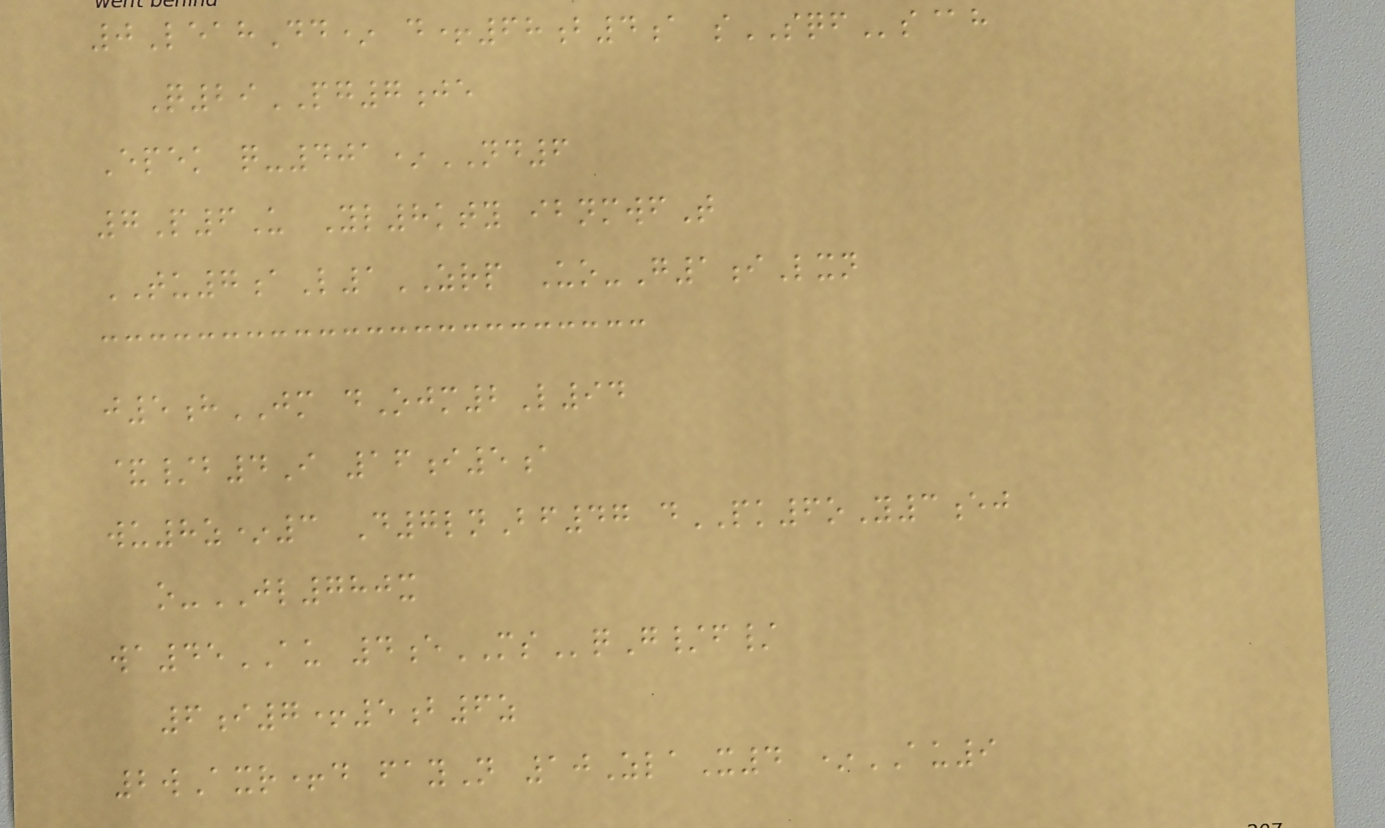0LeahDd* d+68b4a sSQFs@h
Q29PG7je
Epek q-401*ND6
7P6U Yl8kty ibnmwfT
TU7aL1ZRP Uo-G1iLxn
j5hJM dOjm2L94
&/b4I 16i5a
wu8z*3 D7lnBf47 dPK6oY3ej
o-JL780x
wa45AU 4eMSqG/f/
6i7+5b6z
2wAxr+d fayN 10ZlaX4 *AU9
